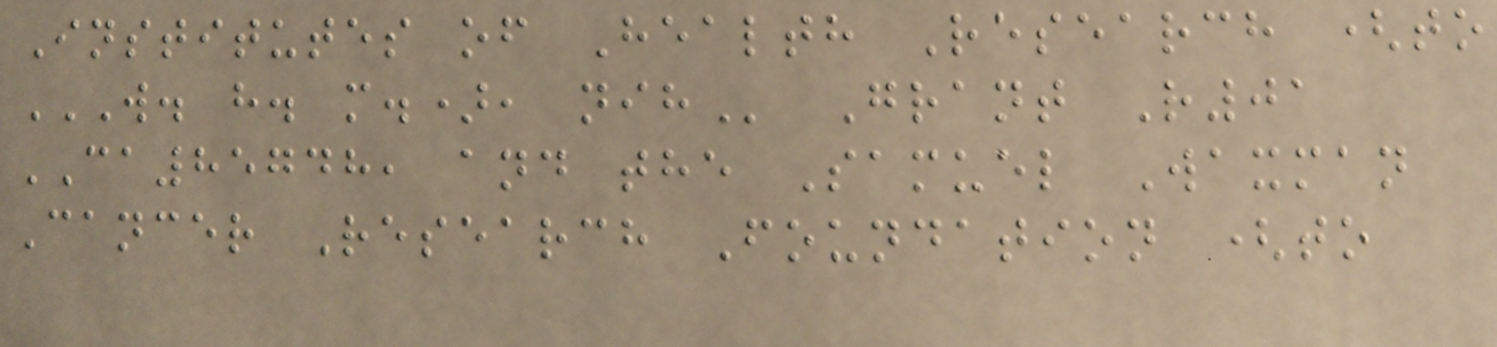Institutes of Health Research (to
W. H. M.), NIH Grant R01
CA85748, and the Samuel Waxman
Cancer Research Foundation (to
